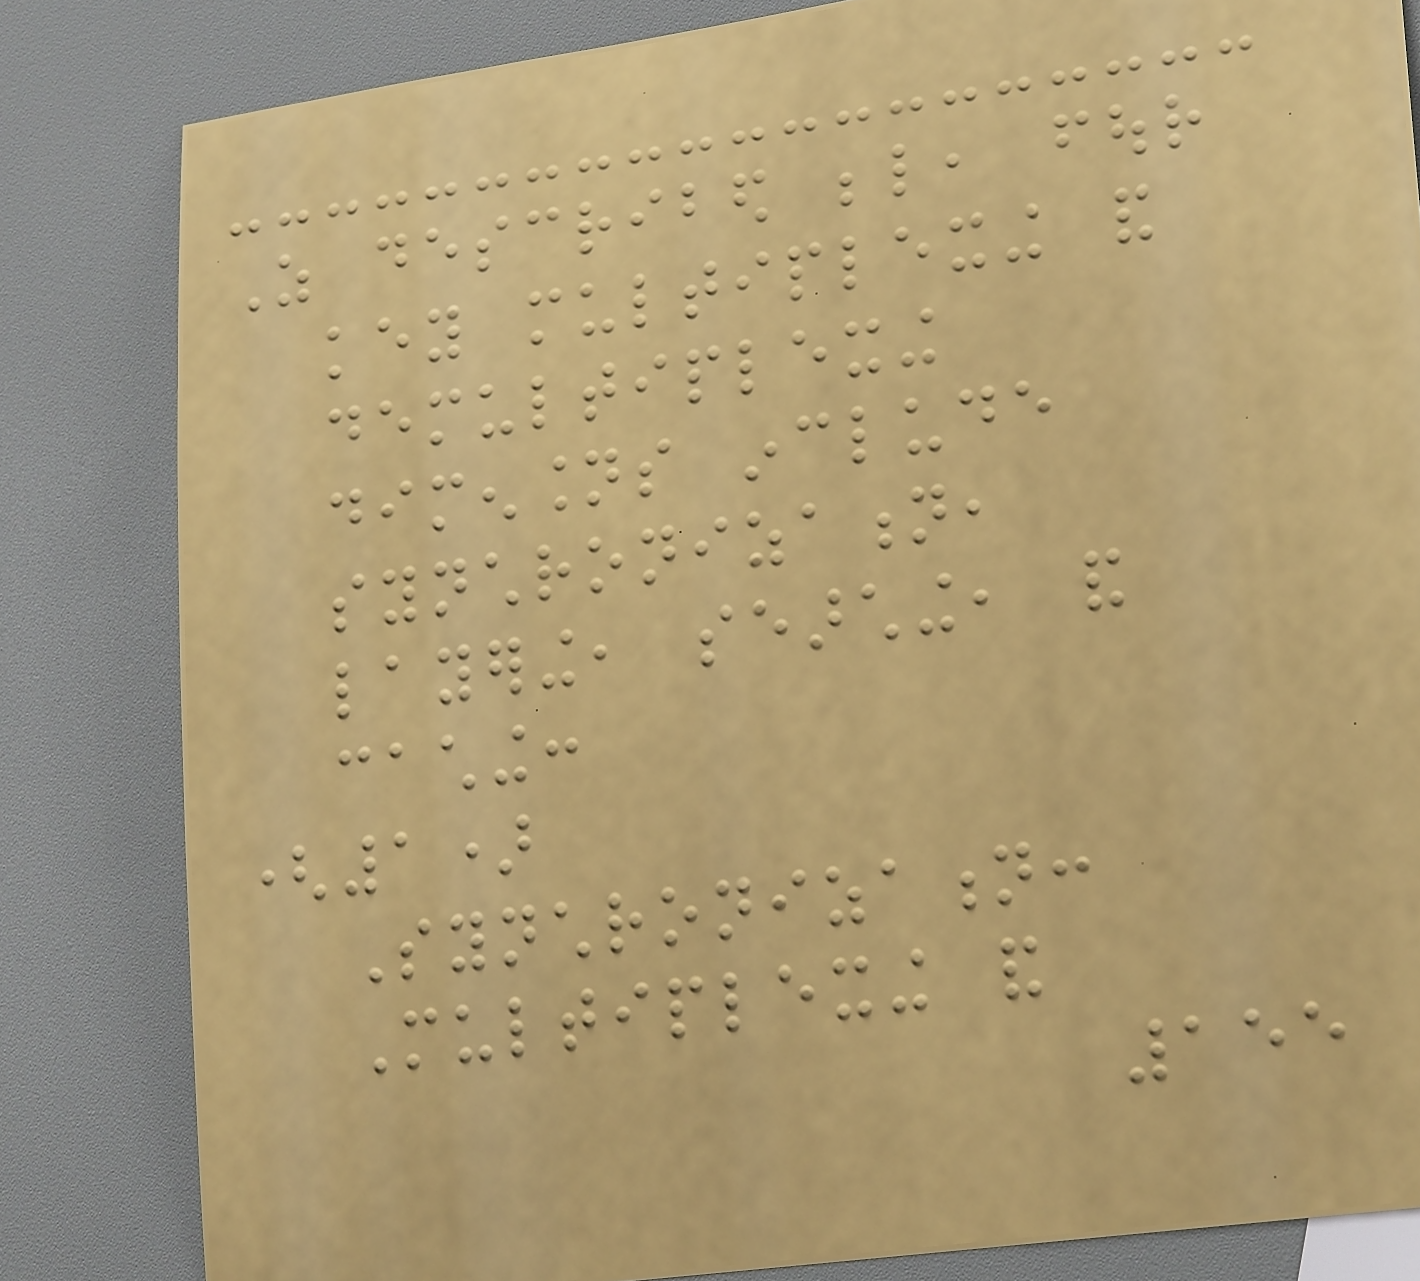As described below, four
key multiplexing and
demultiplexing
dimensions include
synchronization,
layering, searching, and
caching:
(1)
Synchronization:
Multiplexing and
155
